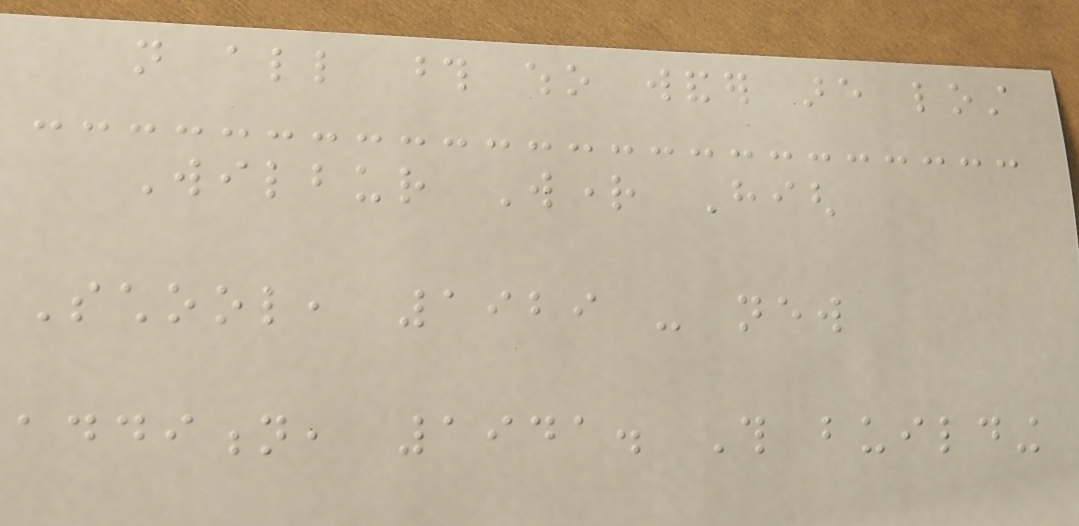not all those who wander are lost
Wilbur Wright High
School, 1929 - new
addition, 1941. This building
